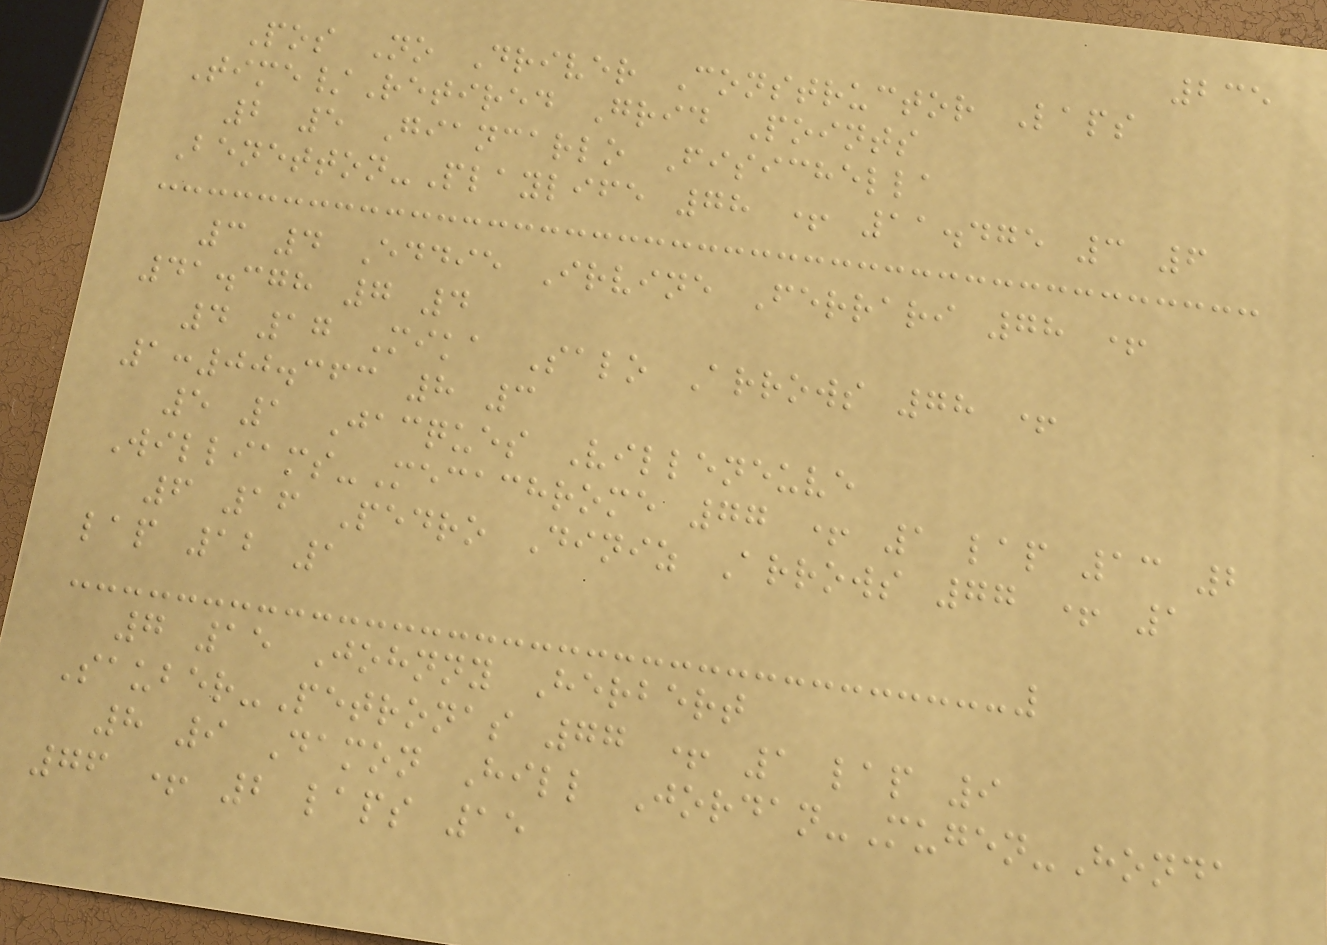235
Pos No Driver Constructor Laps
Time/Retired Grid Points
2 5 Giancarlo Fisichella
Benetton-Playlife 78 + 11.475 3 6
3 4 Eddie Irvine Ferrari 78 +
41.378 7 4
4 17 Mika Salo Arrows 78 +
1:00.363 8 3
5 1 Jacques Villeneuve
Williams-Mecachrome 77 + 1 lap 13 2
6 16 Pedro Diniz Arrows 77 + 1
lap 12 1
7 15 Johnny Herbert
Sauber-Petronas 77 + 1 lap 9
8 9 Damon Hill Jordan-Mugen-Honda
76 + 2 laps 15
